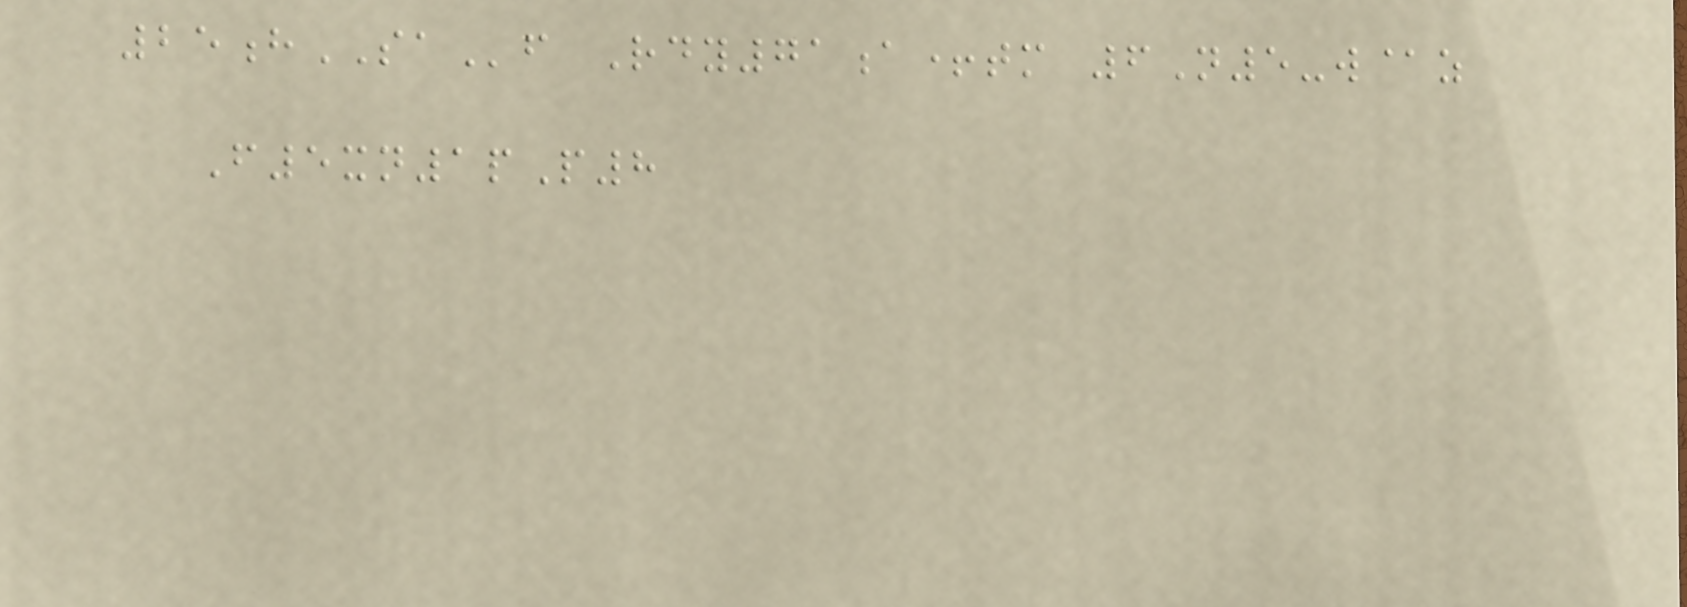25hSAf Rdy71a+tm 6N5-w@z
F5xn1pP8
